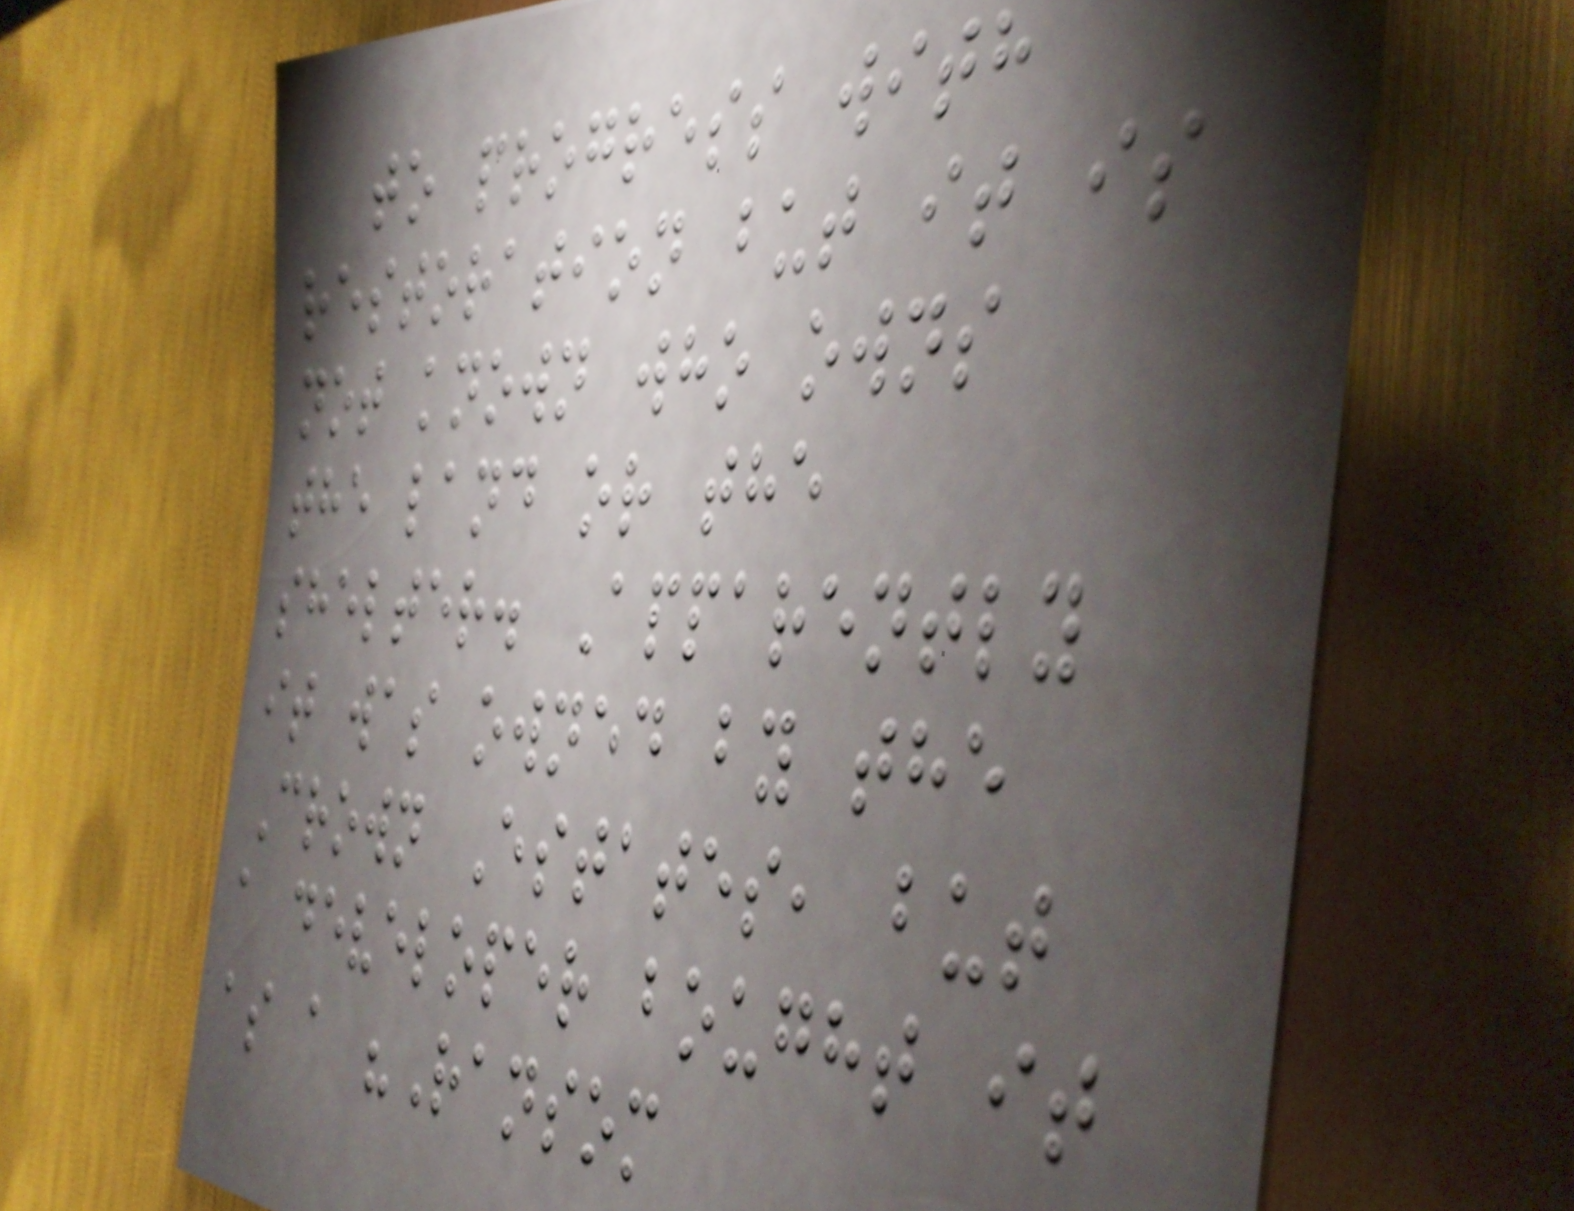to progress with
restoration but it is
not known who owns
the land or the
shelter. Apparently
it was owned by the
Crown Estates, but
a developer bought it
as a "Ransom
